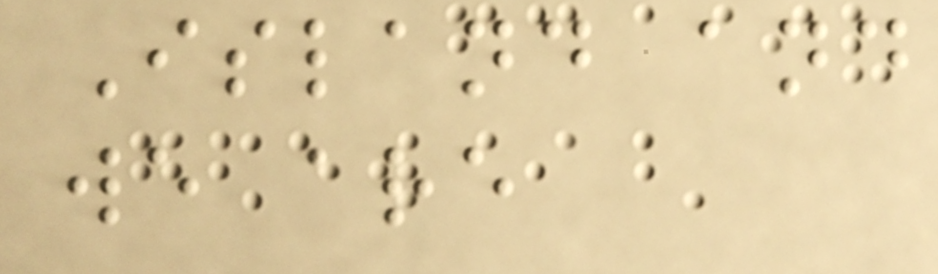Island and
we are
